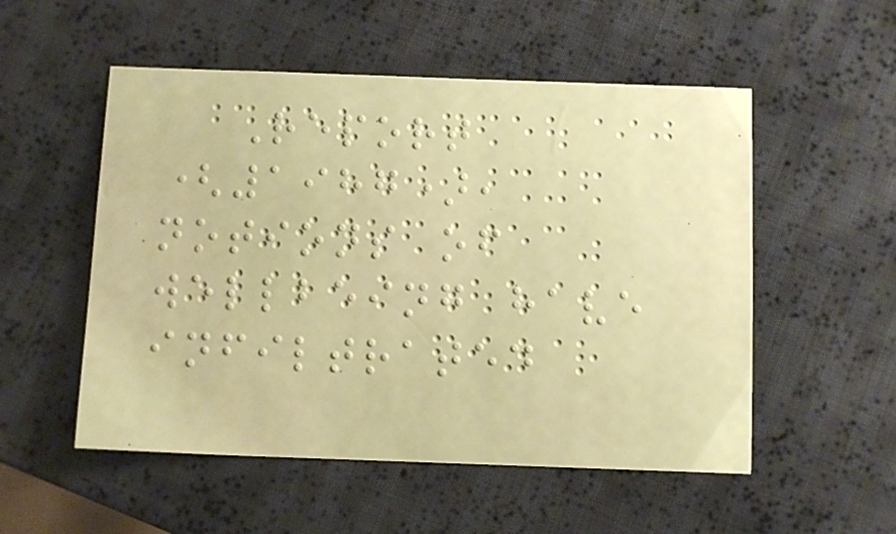Report
(1987),
notions of
wellbeing have
infiltrated
